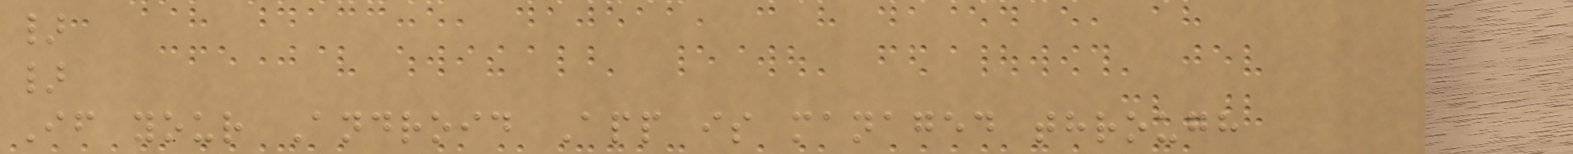}
}
If your Android App is managed through
